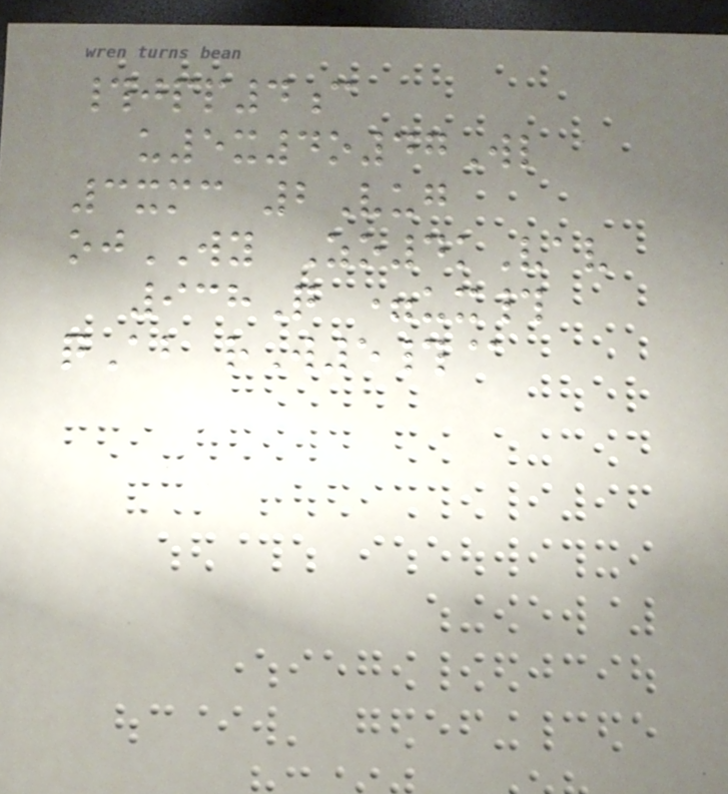#jpp4c
u5x4o47Wl
3xmc 2Vug
ojWY Zo4kVav
938Q =ux#
qAb rW5#@
